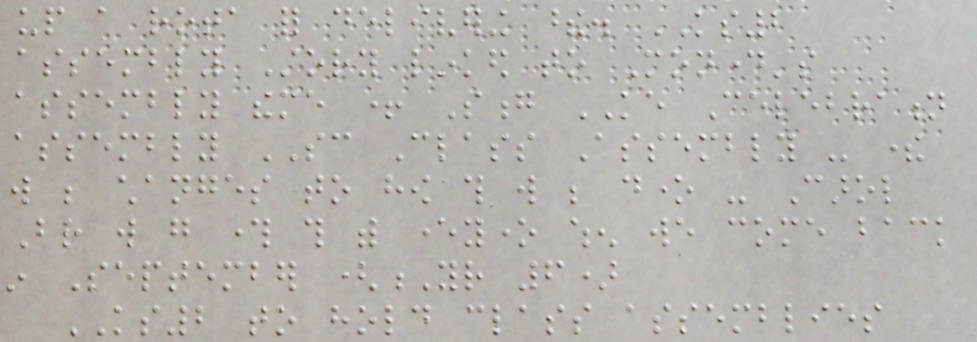up a rota for delivering these. KS2
assembly Story linked to Monday's
assembly theme + Song KE Celebration
assembly SC Class Assembly - there
will be changes to how this will be done - Carol
Br will go through this with everyone when we come back
in September (Yr 6)
KS2 to hold class assemblies
